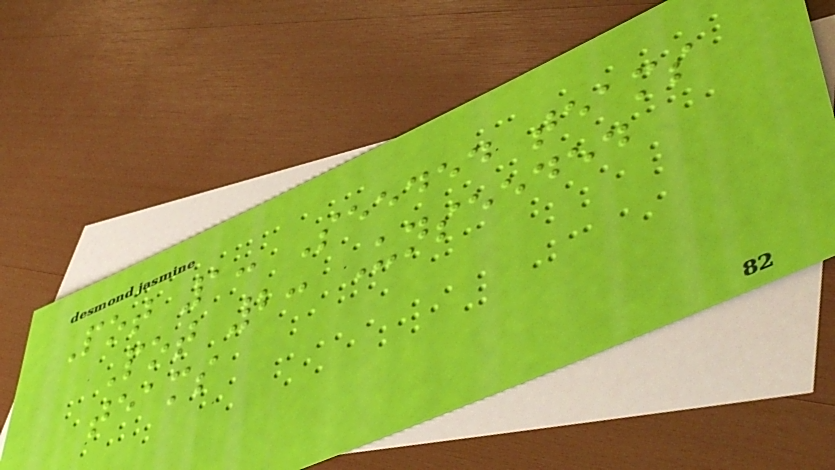Pot 1: Seeded teams
Pot 2: Unseeded
teams
